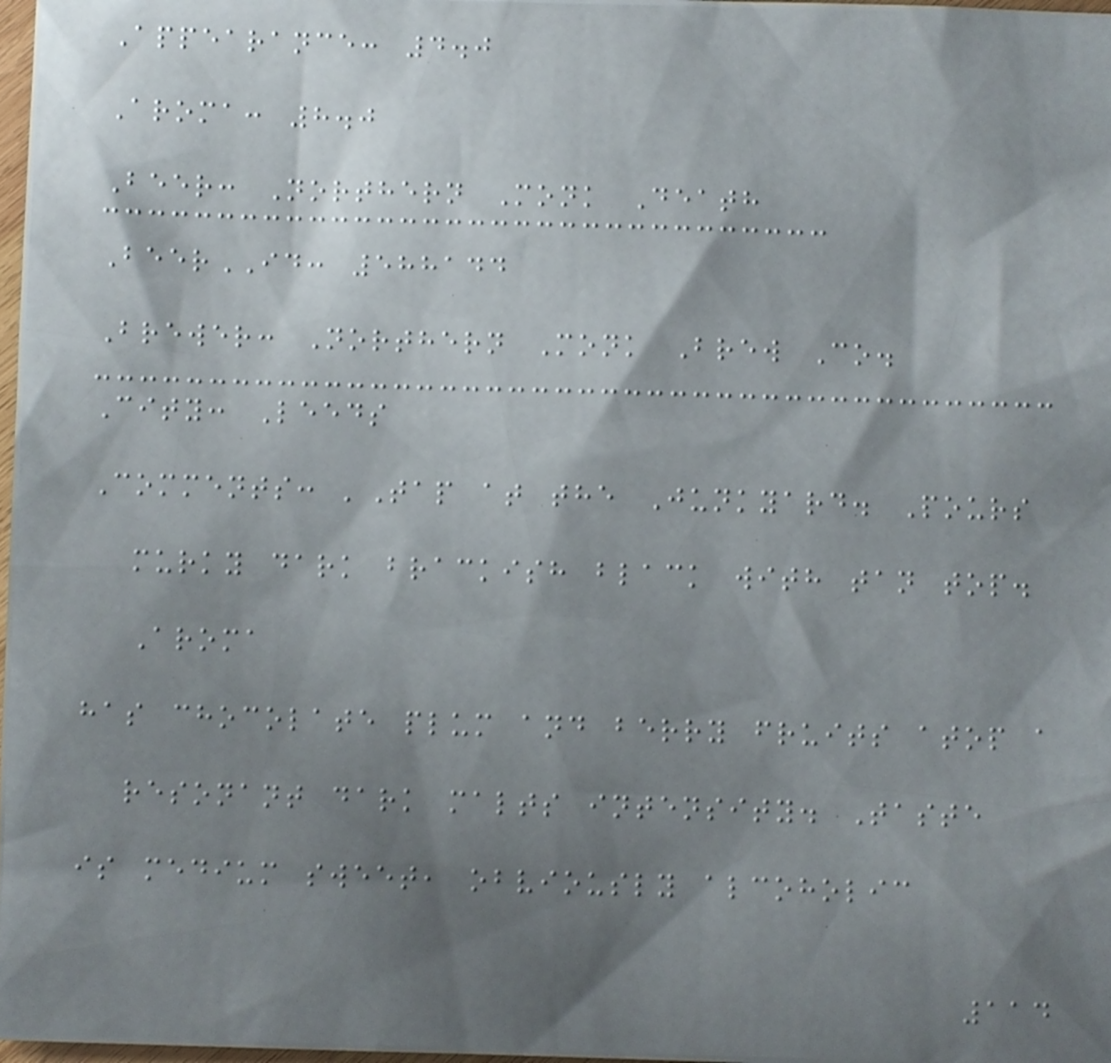Appearance: 4.0
Aroma: 8.0
Beer: Northern Monk Death
BeerID: 588144
Brewer: Northern Monk Brew Co.
City: Leeds
Comments: 'Tap at the Junkyard. Pours
murky dark brackish black with tan top.
Aroma
has chocolate plum and berry fruits atop a
resonant dark malts intensity. Taste
is medium sweet, obviously alcoholic
114
